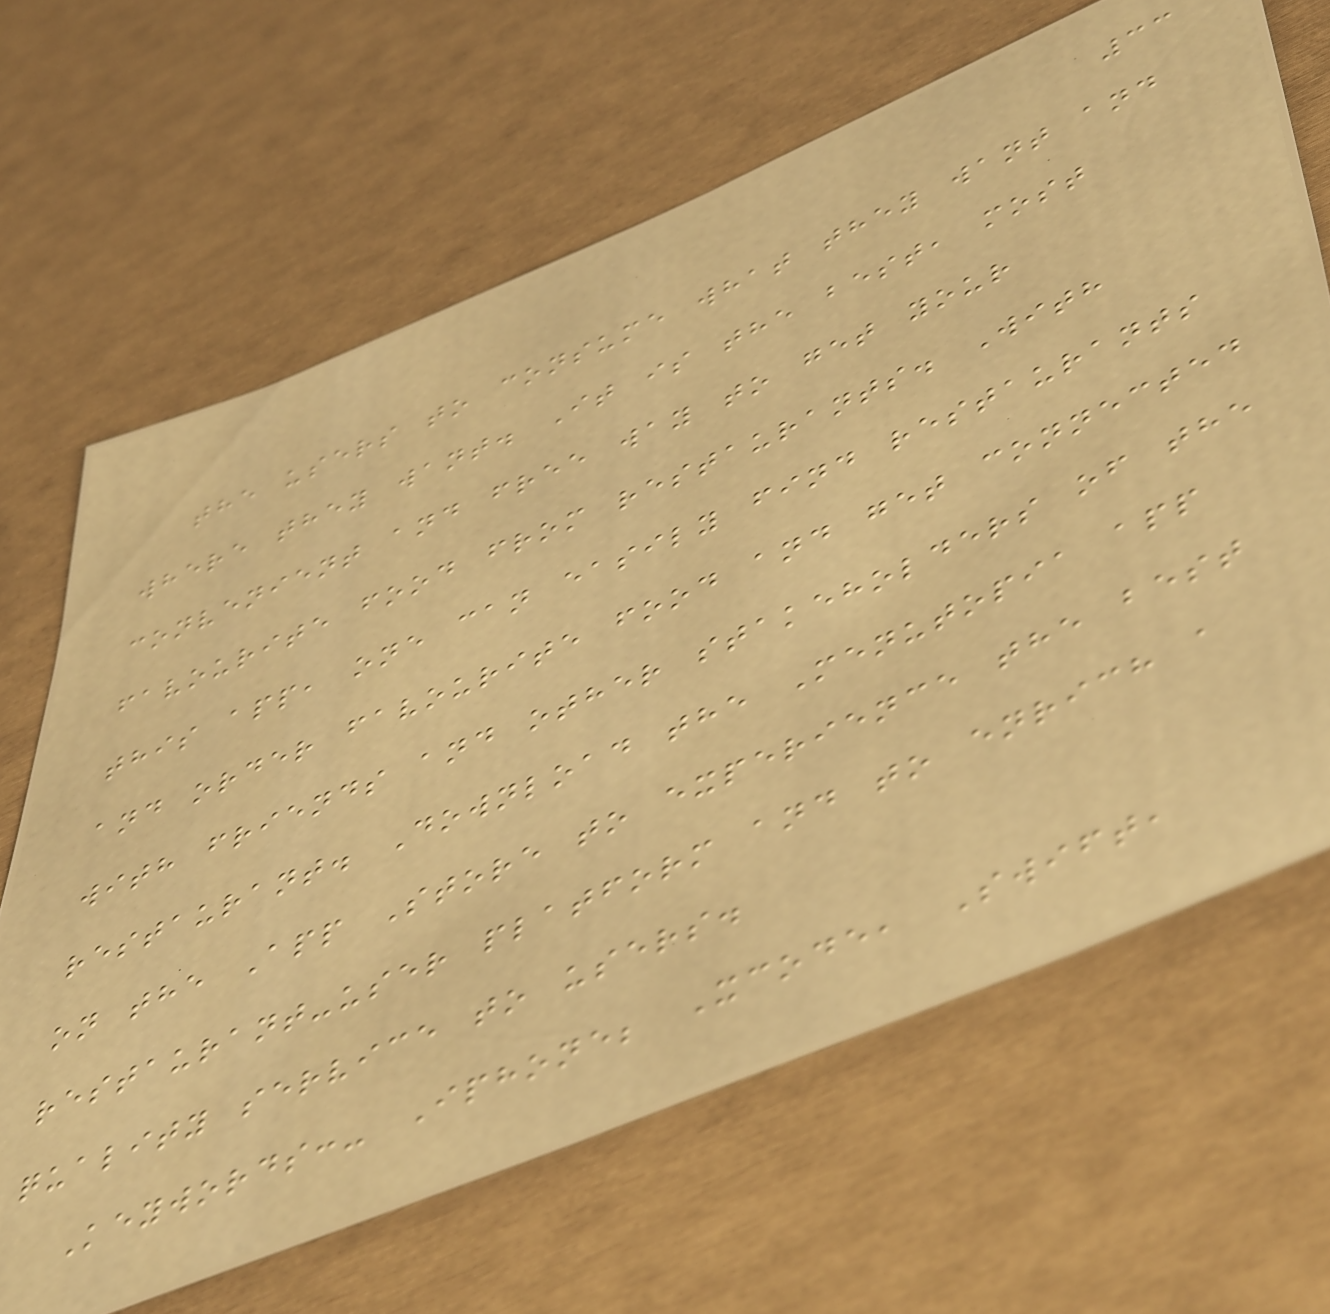33
the users to consume what they want and
where they want. It is the best, most
convenient and free way to get your
favourite food from restaurants. With
this app, one can easily find restaurants
and order favourite food and get connected
with friends and other stakeholders of the
restaurant. Download the Menutopia app
on the App Store to experience the best
restaurant-user platform and to enrich a
quality service to users.
Keywords:- Iphone; Xcode, Swift,
